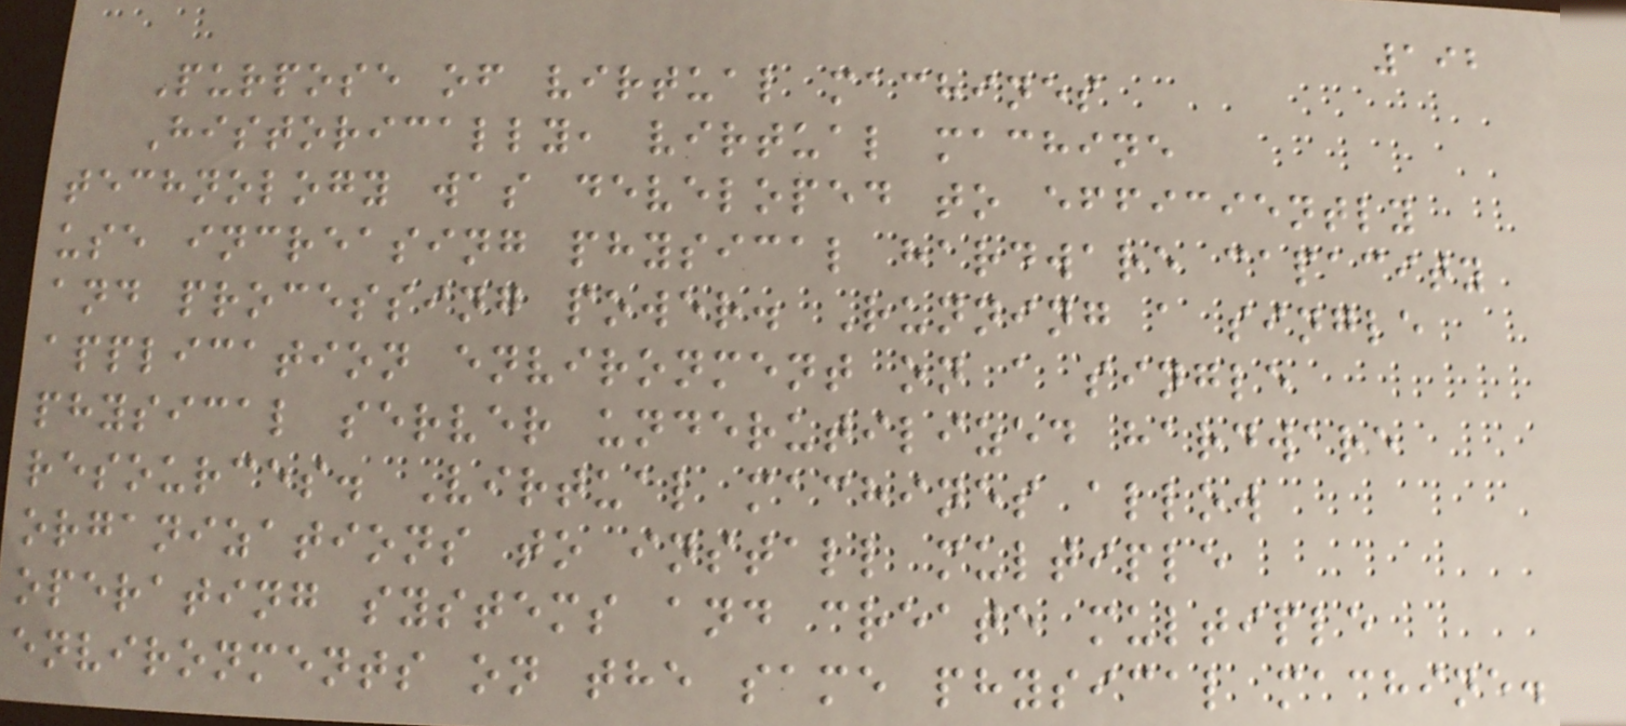192
Purpose of virtual machines
Historically, virtual machine
technology was developed to efficiently
use increasing physical hardware capacity
and processing power. Running a single
application environment on a single
physical server underutilized hardware
resources. Virtual machines allow
organizations to install multiple
operating systems and create multiple
environments on the same physical machine.
